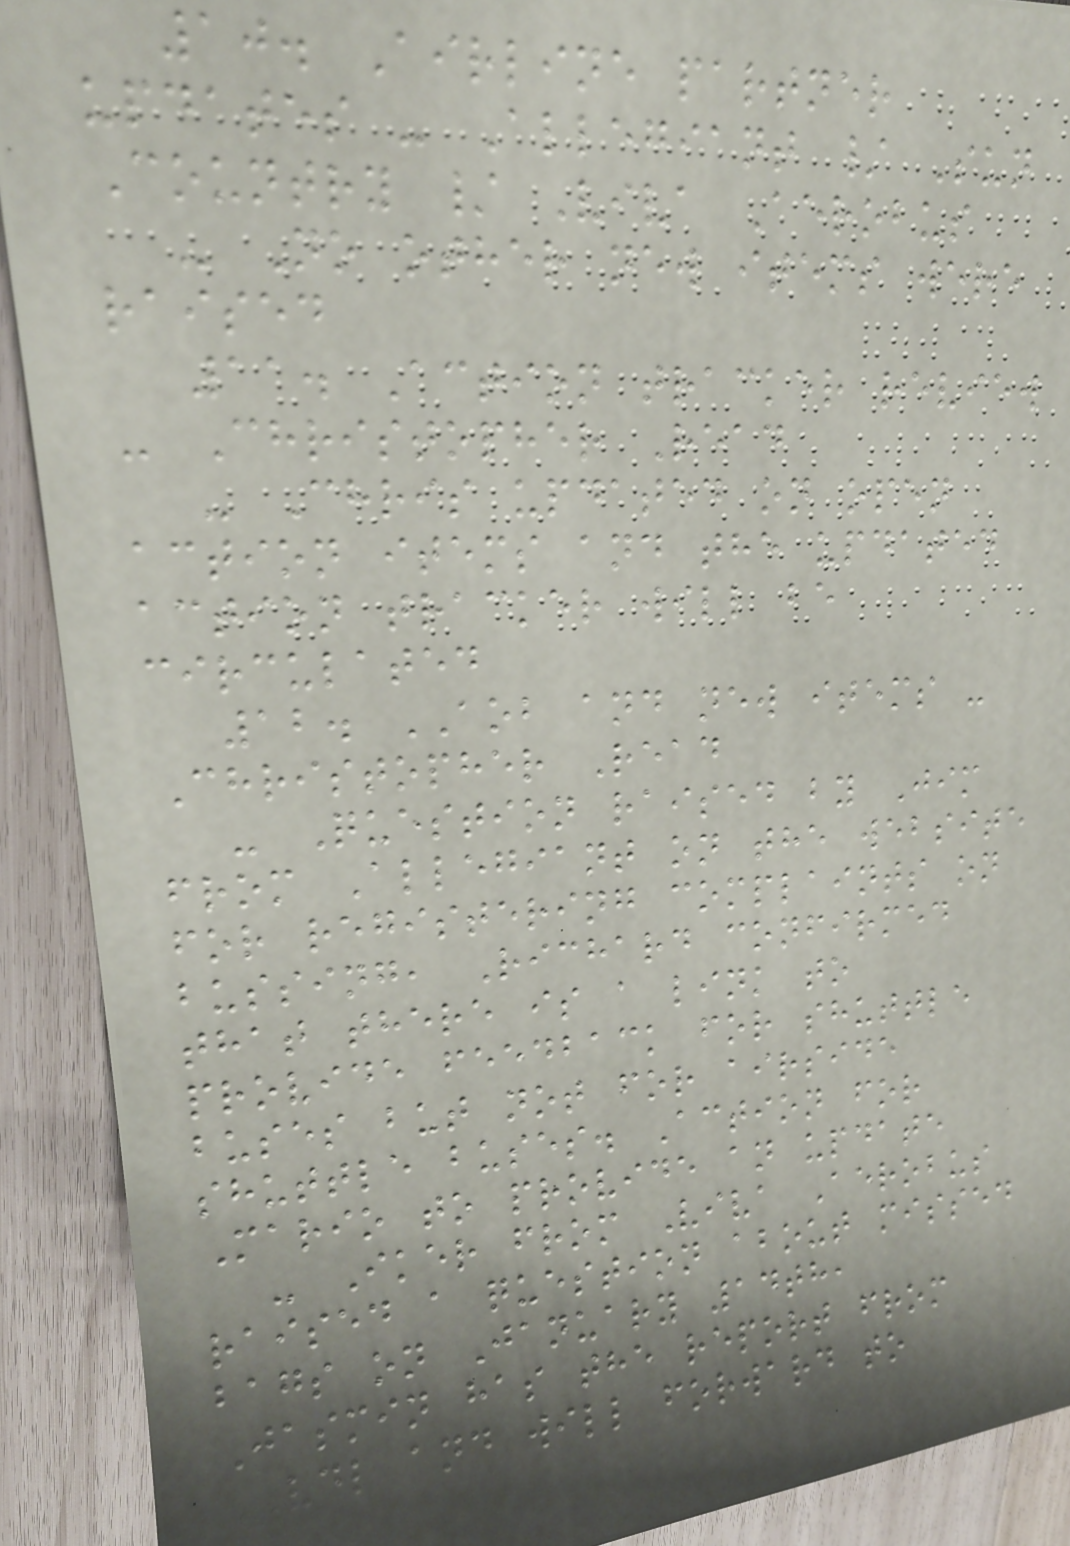10. Airline partner
updates - Allegiant / Sun
Country / Viva Aerobus
- No other new items were
raised
11. Action tracker review
- Christopher Read
- Chris updated on open
action items and the updated
action tracker will be
circulated
12. AOB and new items -
Christopher Read
- Question raised by Jim
from Allegiant on the website
for registering complaints on
bussing, Richard confirmed
that there is a link to
provide feedback for shuttle
buses but not for airside
shuttle buses. Action for
Mario to provide an update
- Iker from Viva Aerobus
raised a question about missed
bags on January 14th,
Jasmin has the report from
VDL and will forward to
